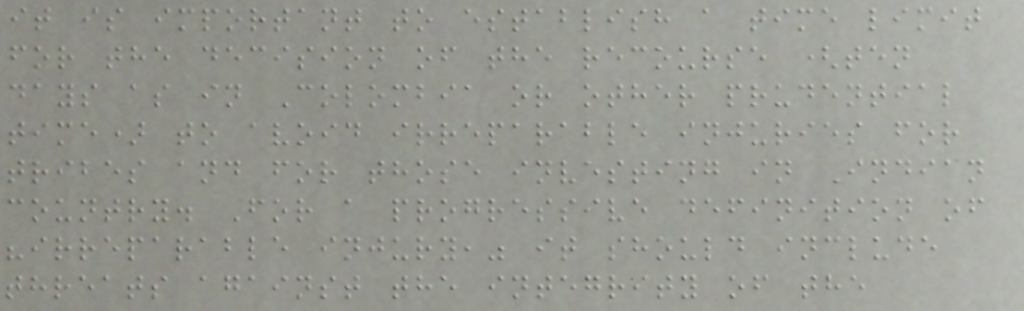it is important to establish a time limit
for the decision of the recourse (ten
days as in Colombia or other prudential
time) to avoid irreparable injuries for
tribes and for those investing in Indian
country. For a progressive definition of
"irreparable injury," it should include
threats against the integrity of the
